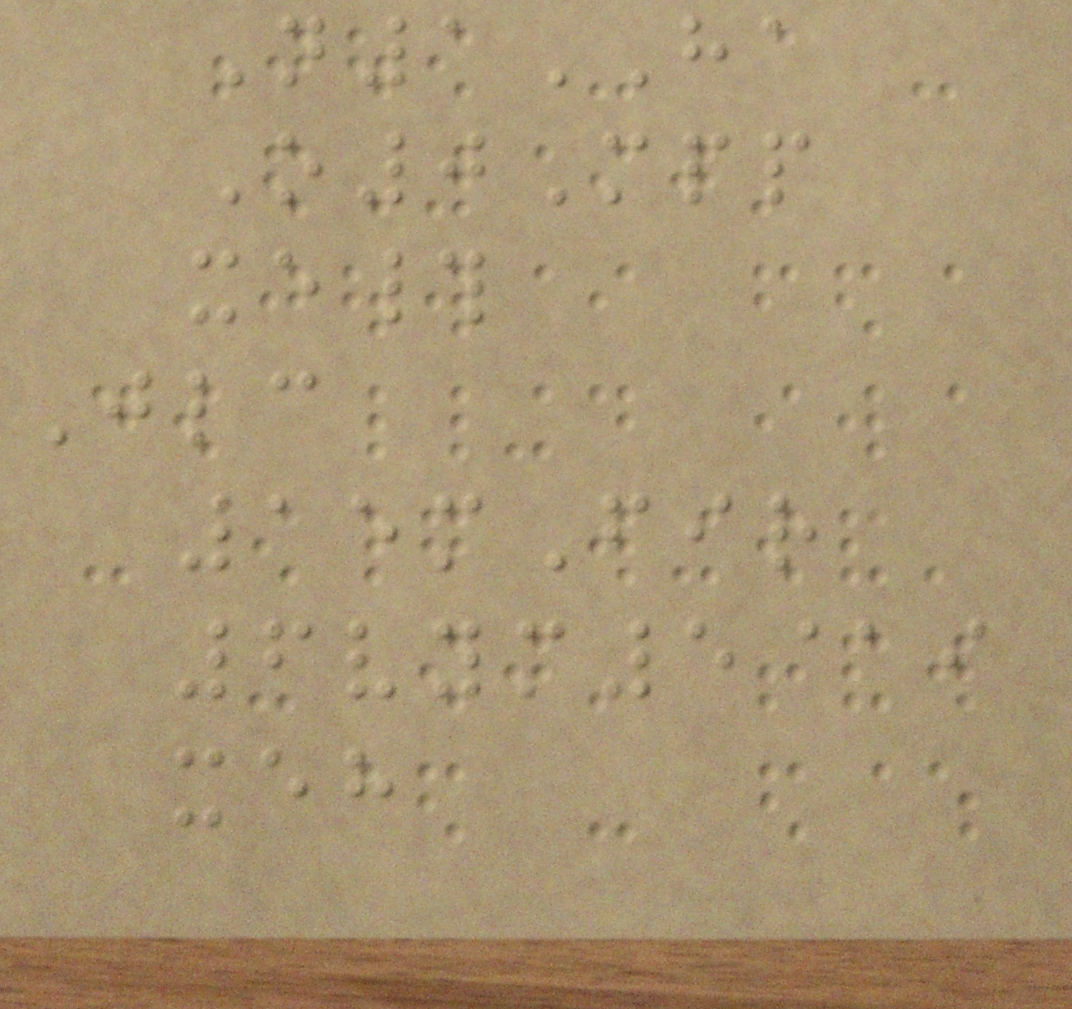N1HA
O0Mpp
xe#
Jlc
15mFir
6vym5@i
xeh
